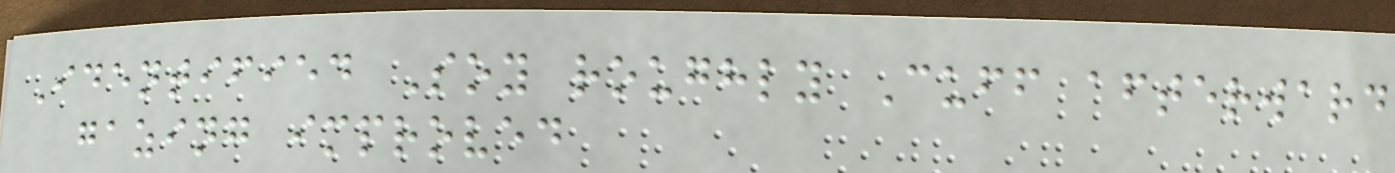Identified Soy roughly Cuff afterward
gazing improved
